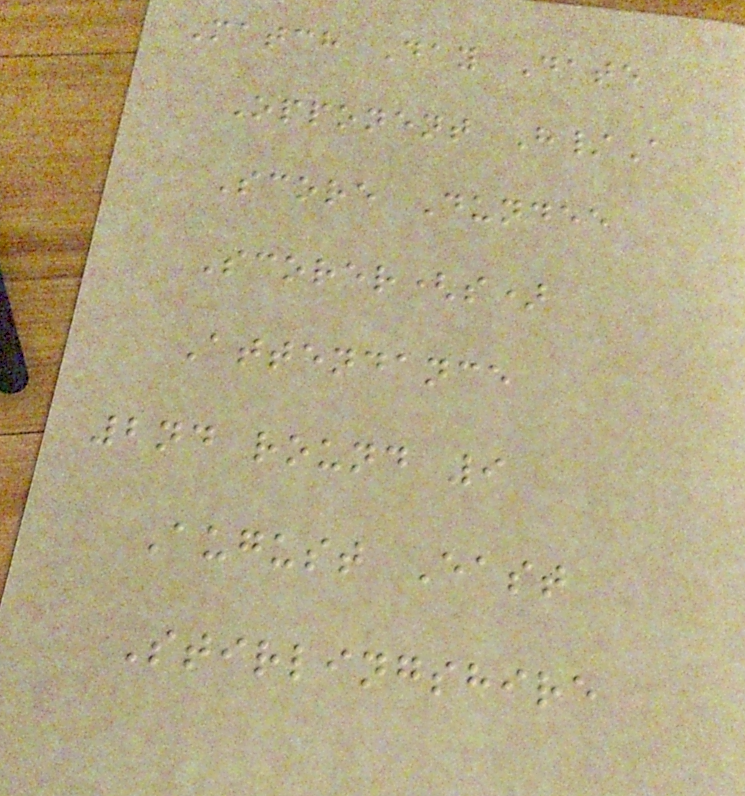Match Day Date
Opponent H/A
Score Dundee
Scorer(s)
Attendance
2nd round 9
August East
Stirlingshire
